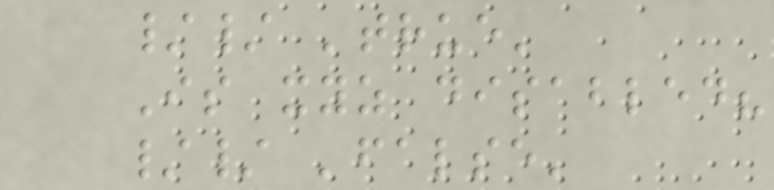// 'true'
Is xyz disabled?
// 'false'
